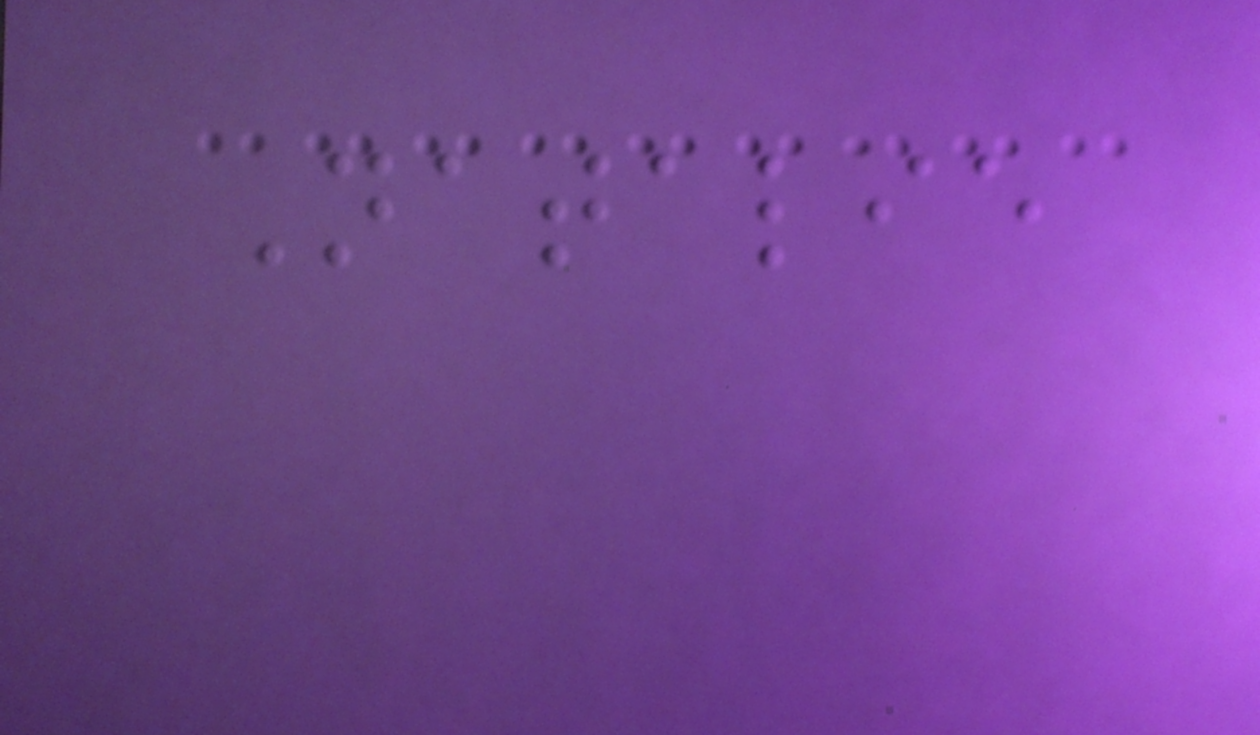Natalie
